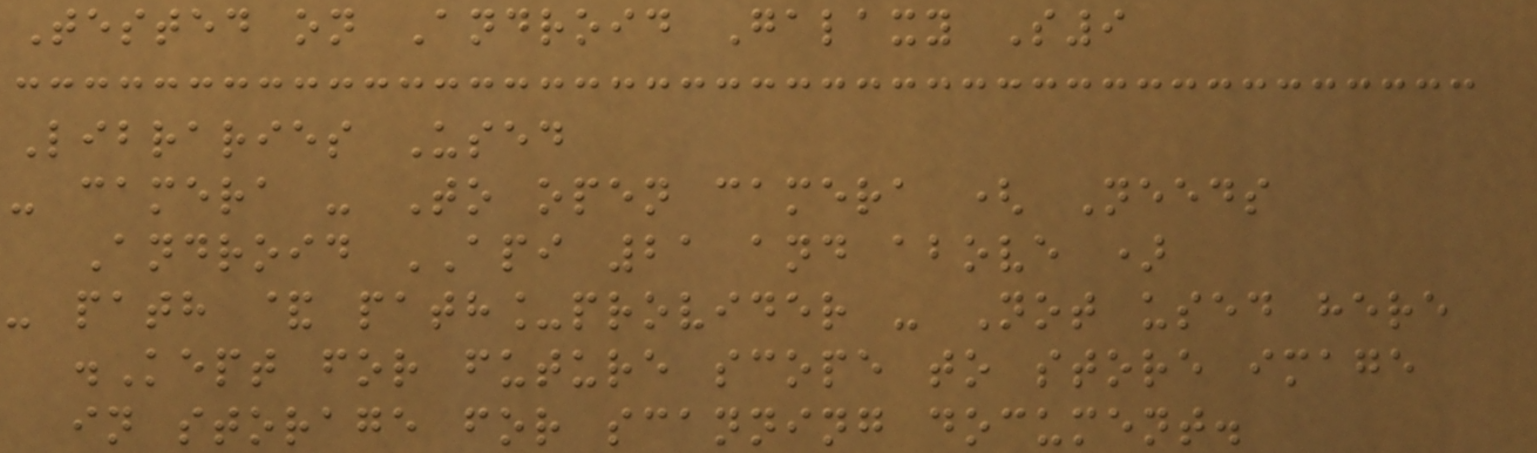Tested on Android Galaxy S9
Libraries Used
- camera - To open camera ( Needs
Android API 21 and above )
- path & path_provider - Not used here
.Kept for future scope to store image
in storage for scanning document.
